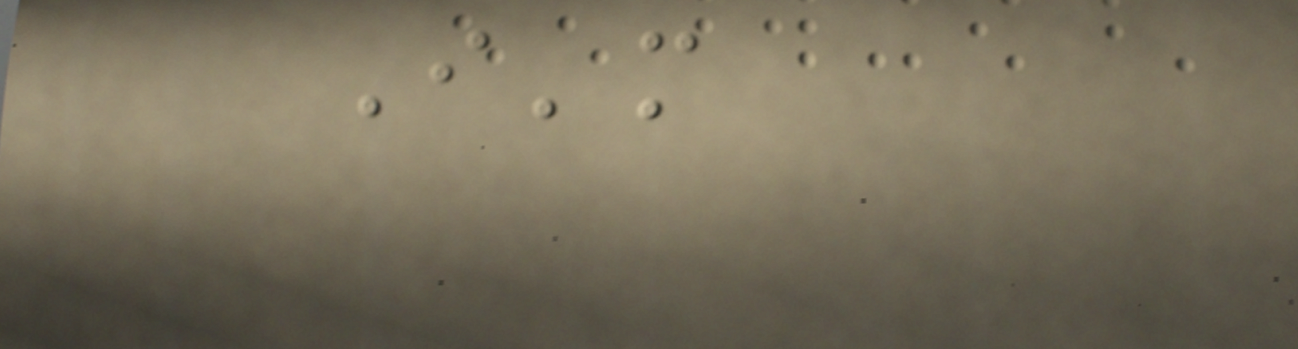I'm
